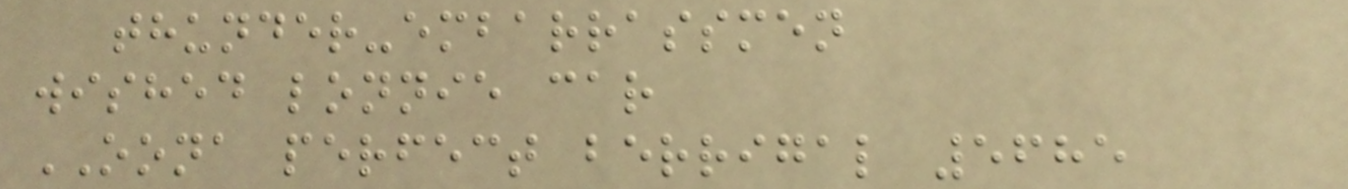thunder-embarrassmen
wished lonnie car
OONA perfect berrigal 5685
